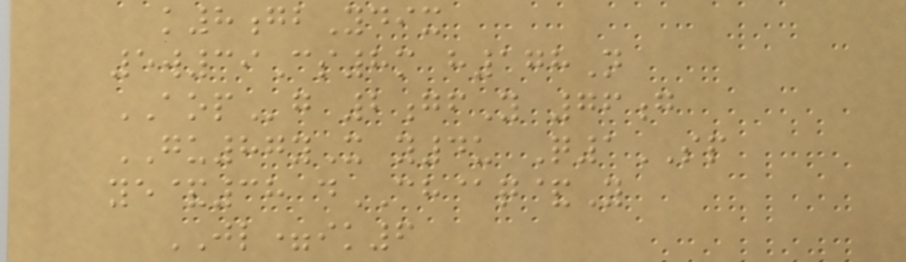k8gbYdix
5w39Cs8m h178N
AOPg 2gfY 76g
GU87yX y4u Q1SP
ye&38 dCH@q&Y
JL=ik6
